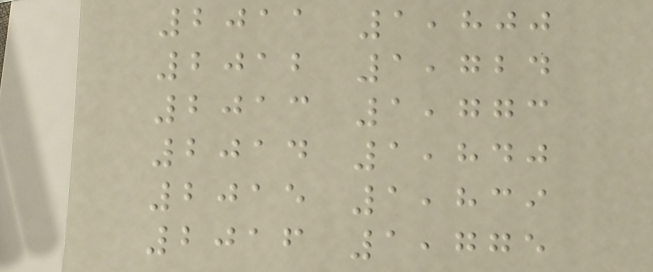2011 1,800
2012 1,724
2013 1,773
2014 1,840
2015 1,839
2016 1,775
